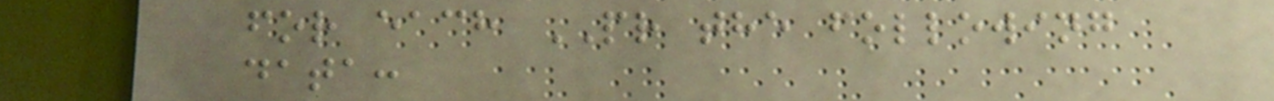for each PR the following
data:
